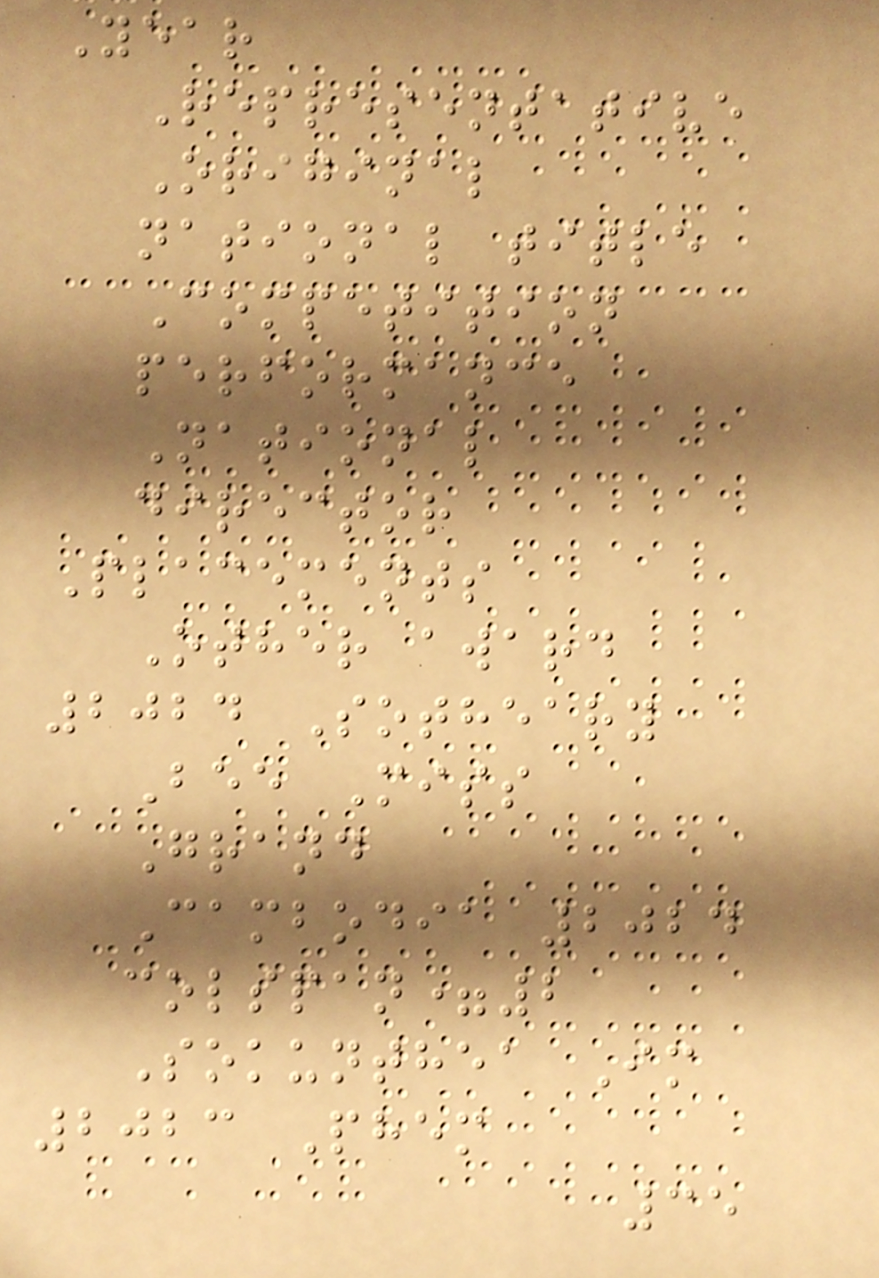Year
Representative
Original
national title
Competition
performance
National
director
Placements
Other award
2024 Sotheary
Bee Miss
Grand
Cambodia 2024
colspan=2
Sokunthea Im
2023 Phem
35
